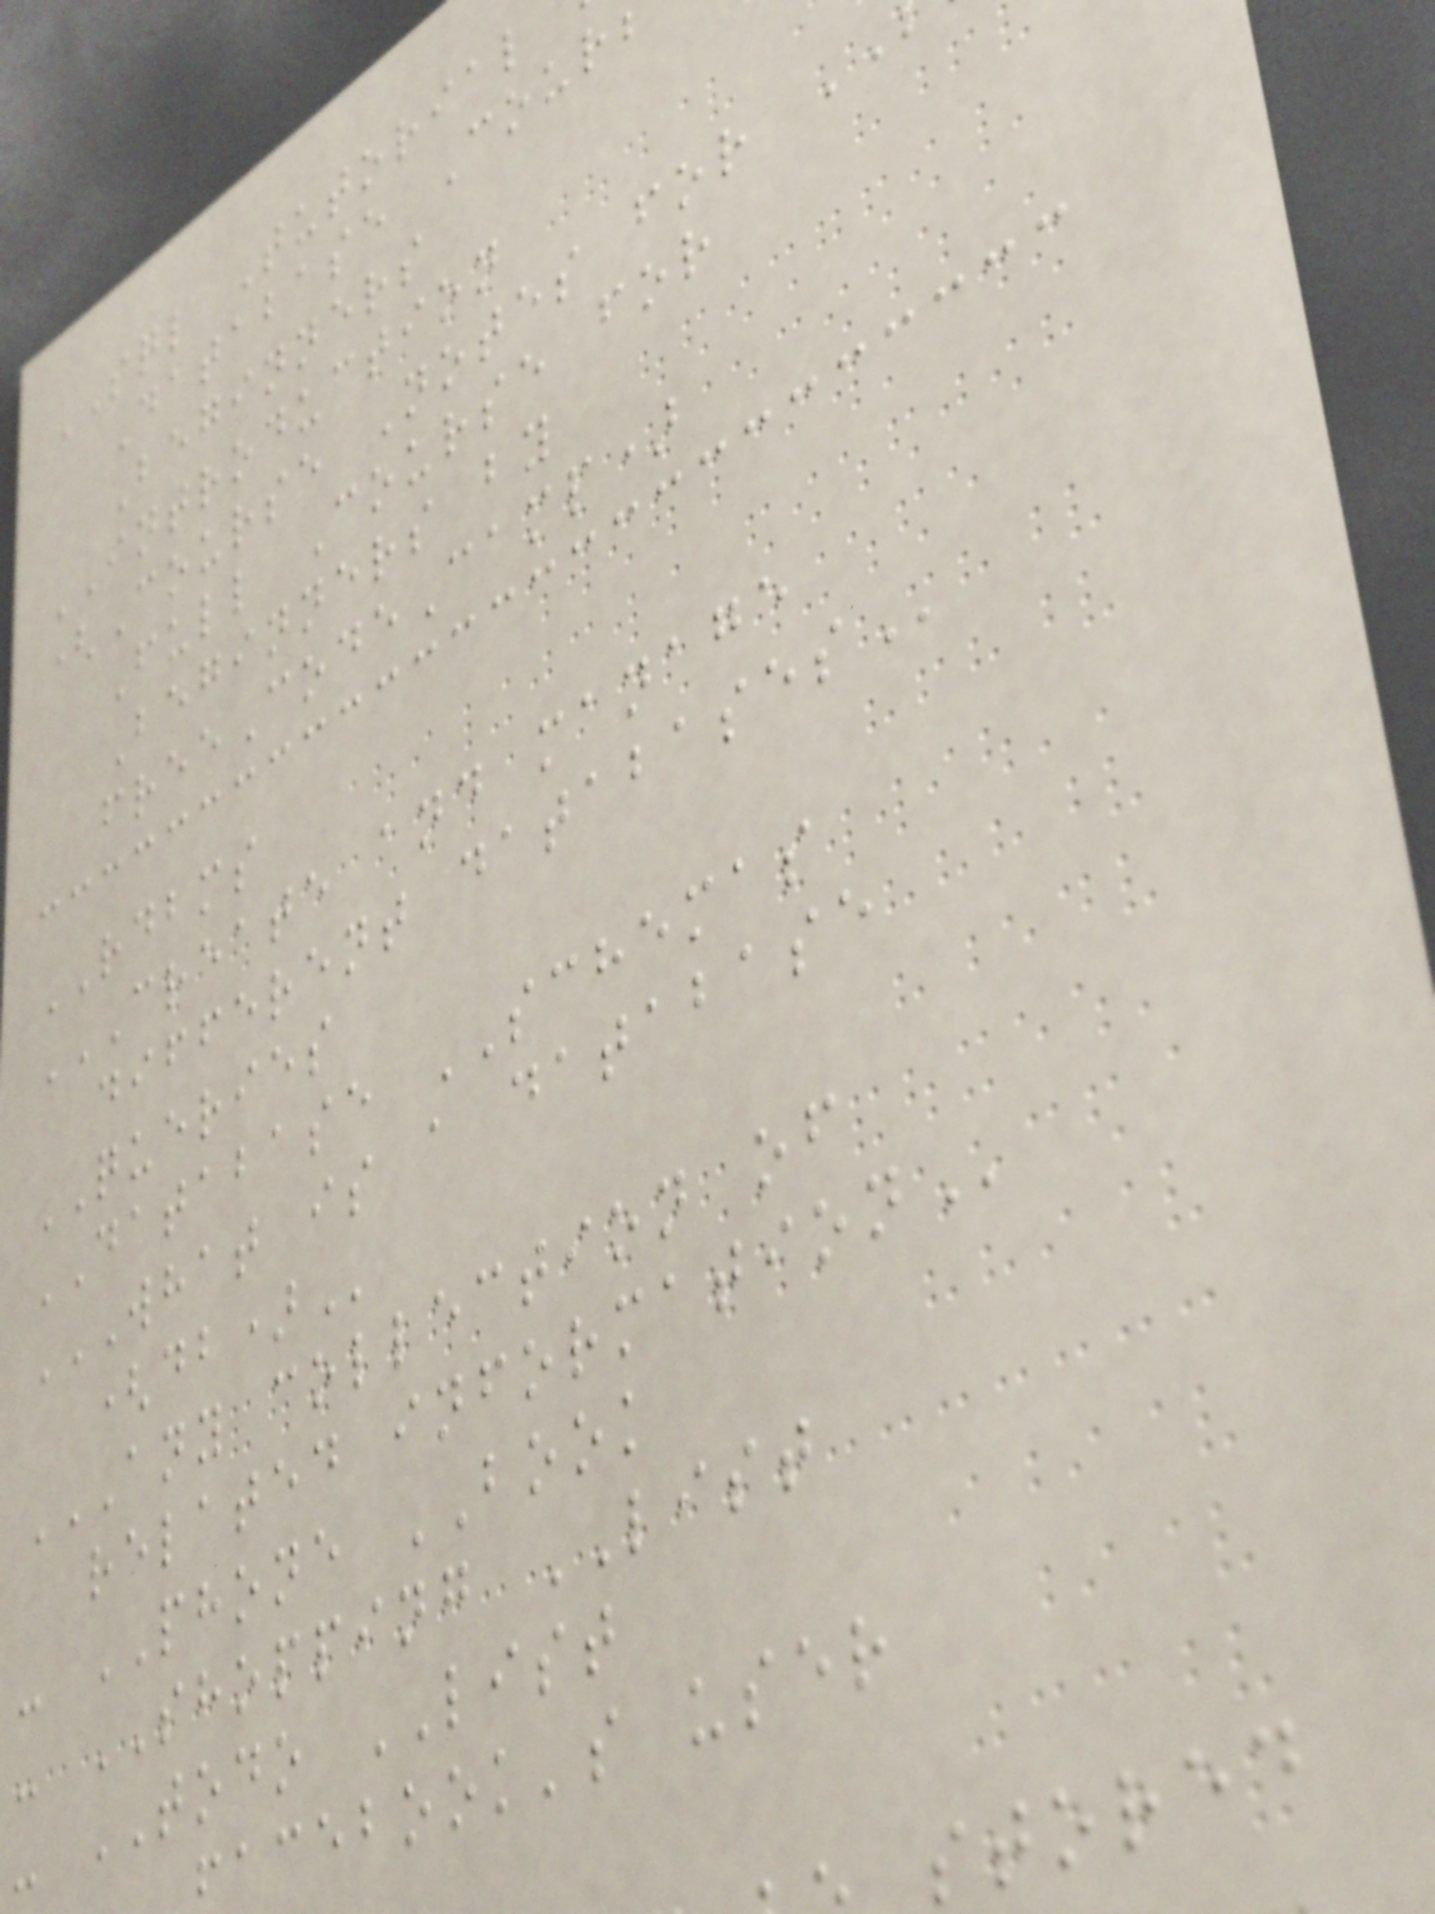SQL Tutorial
Database Cour
Beginners
INTRODUCTION
(Course Notes for
Full Course for
Beginners by
freeCodeCamp)
RDBMS
CREATE AND MANAGE
different
QUERIES
DATABASE SCHEMAS
WHAT IS A DATABASE
ANY COLLECTION OF
related
- PHONE BOOK
- SHOPPING LIST
- TODO LIST
acebook's user
